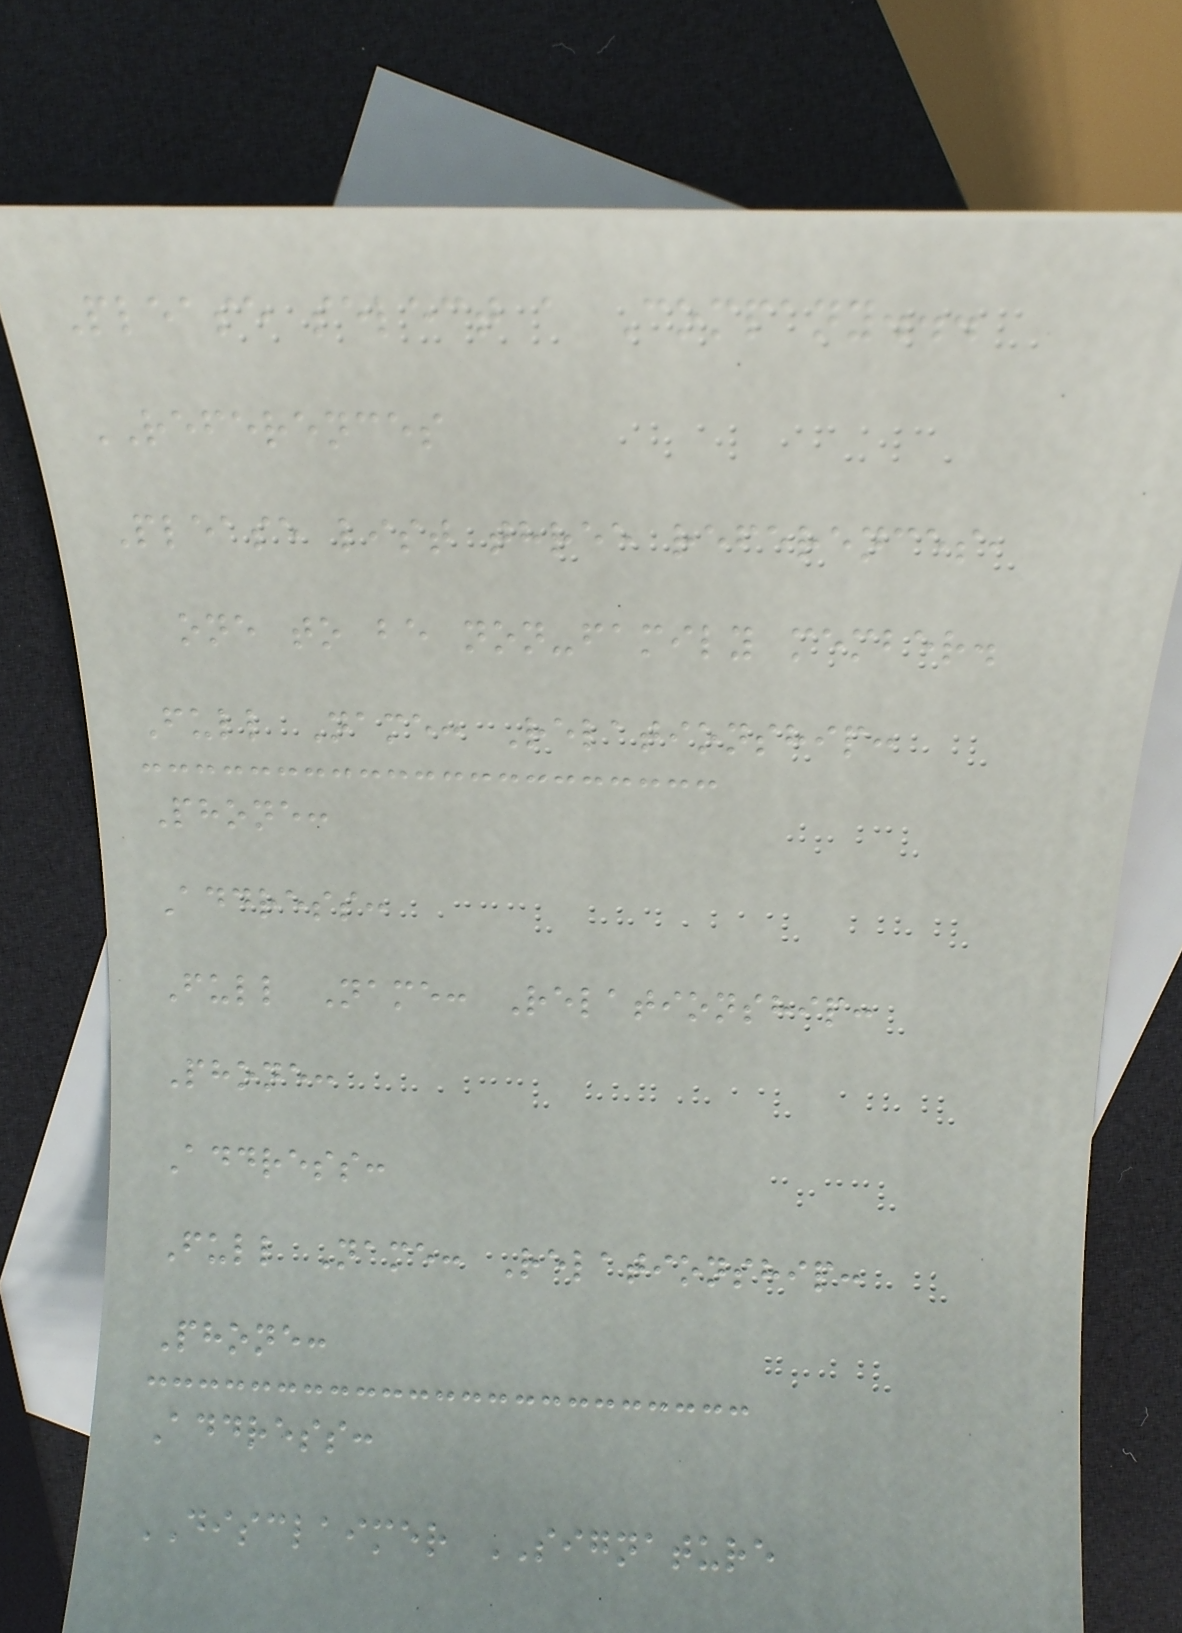Please select a Company...
REFERENCES
Please list three references,
one to be non-family member.
Full Name: Relationship:
Phone:
Address:
Full Name: Relationship:
Phone:
Address:
Full Name: Relationship:
Phone:
Address:
DISCLAIMER SIGNATURE
